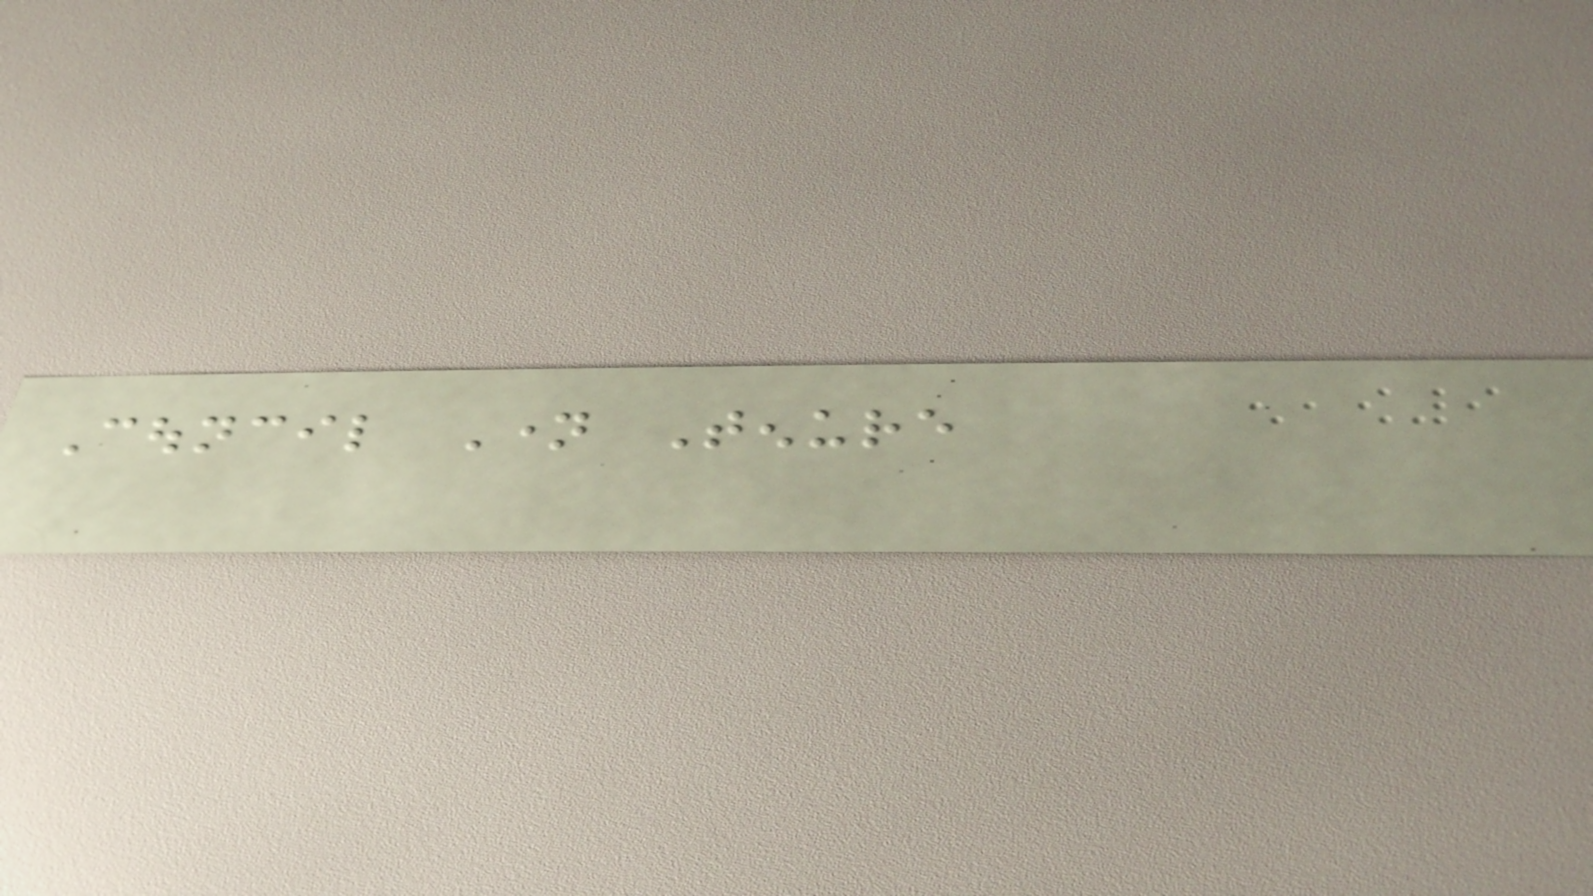Council Name Tenure
